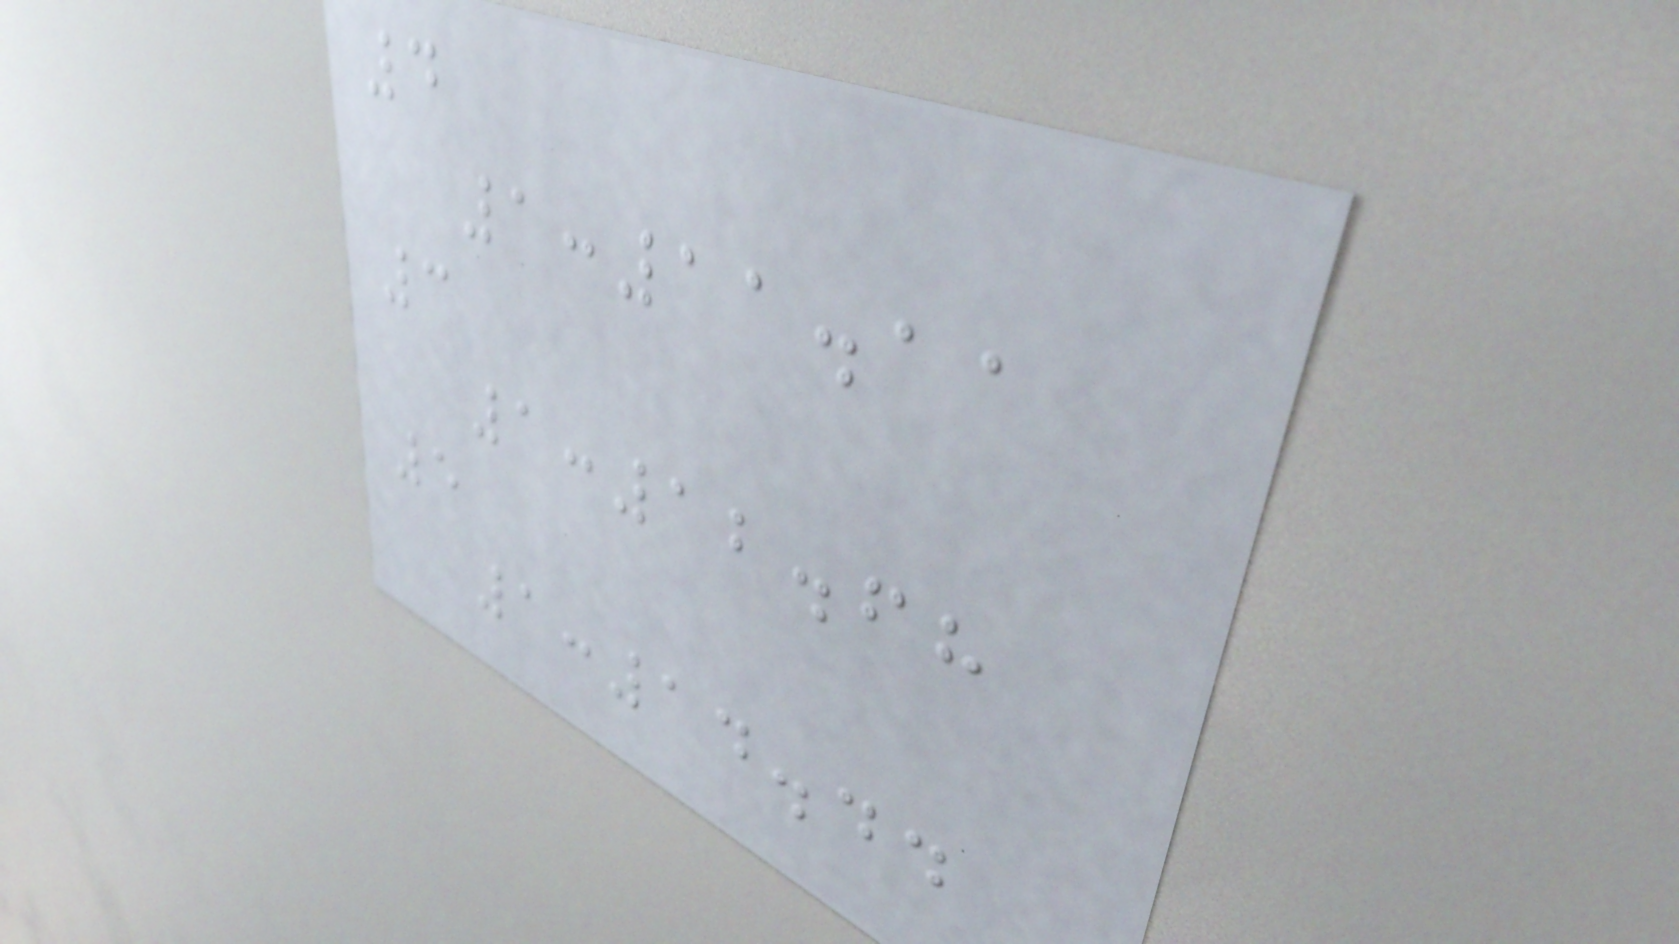4
1:11.11
3
1:12.68
5
1:14.44
